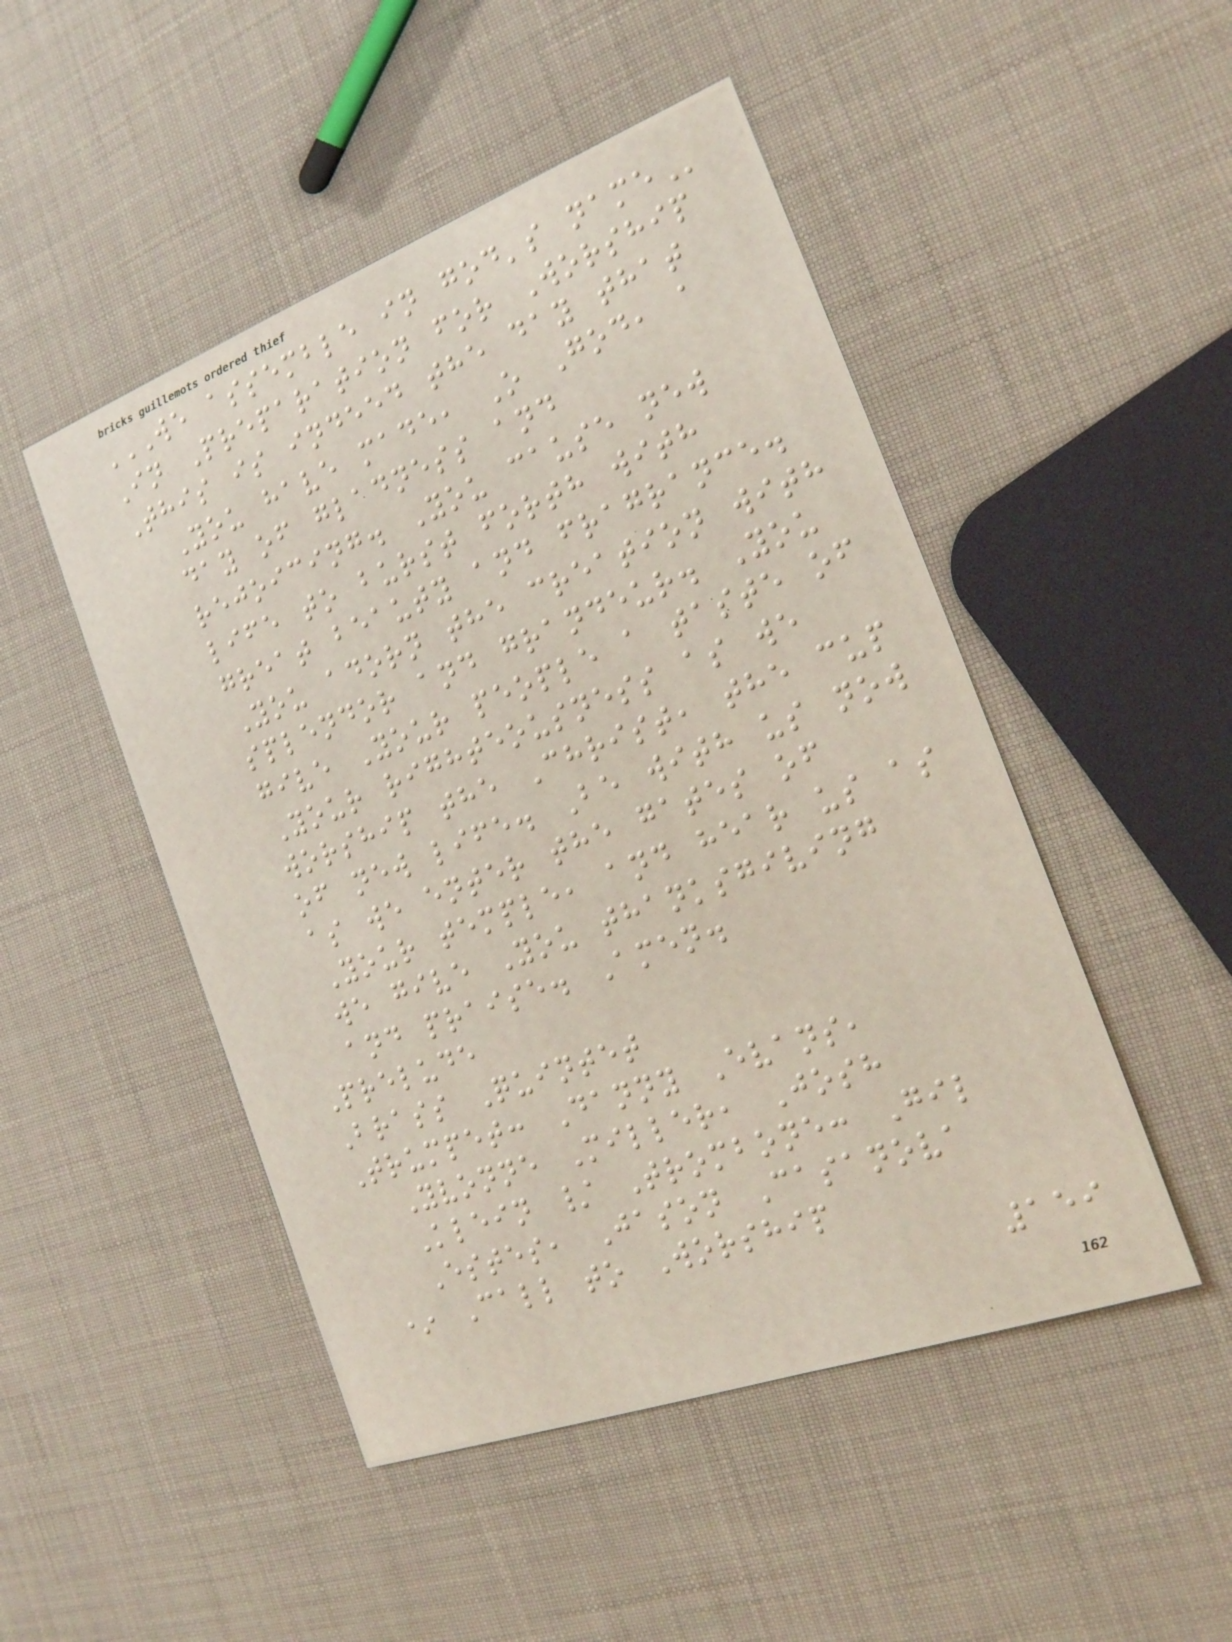WE ASSEMBLE IN GOD'S NAME
In Preparation for Worship
This is indeed the day that
You have made, O God, a
day of gladness and
rejoicing. You cause new
life to burst forth with
great beauty and fragrance.
You adorn the creation with
splendor and grandeur. You
give Your people a taste of
Your righteousness as we
worship the Christ, the cup
of new life. Be with us now
as we enter the gates of
Your temple, and hear us as
we give You thanksgiving
and praise. Amen.
Prelude
Brass Quintet
Trumpet: Danny Evans,
Yvonne Miller, Josh
Klein / Trombone: Gil
Estes, Jason Casanova
* Call to Worship
159
